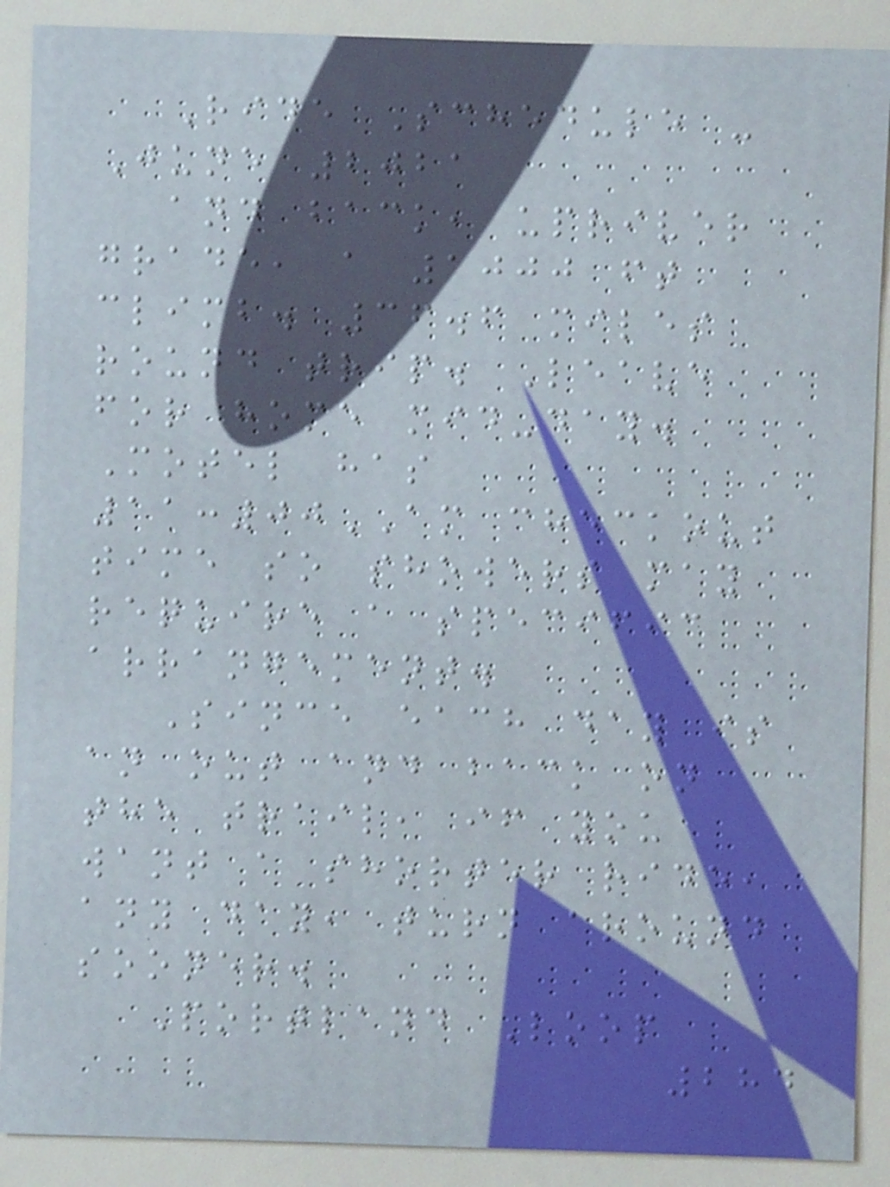Ride Schedule -
June 2021
and back, upriver
grade, a 1000 ft
climb. 36.6 miles
round trip. Leave
for home mid-day.
Motel has
11:00AM checkout
time so showers may
require a specific
arrangement.
Since each day is
an out and back on
the trail, if you
want a shorter ride,
any day, turn around
sooner.
Portland Loop
284
